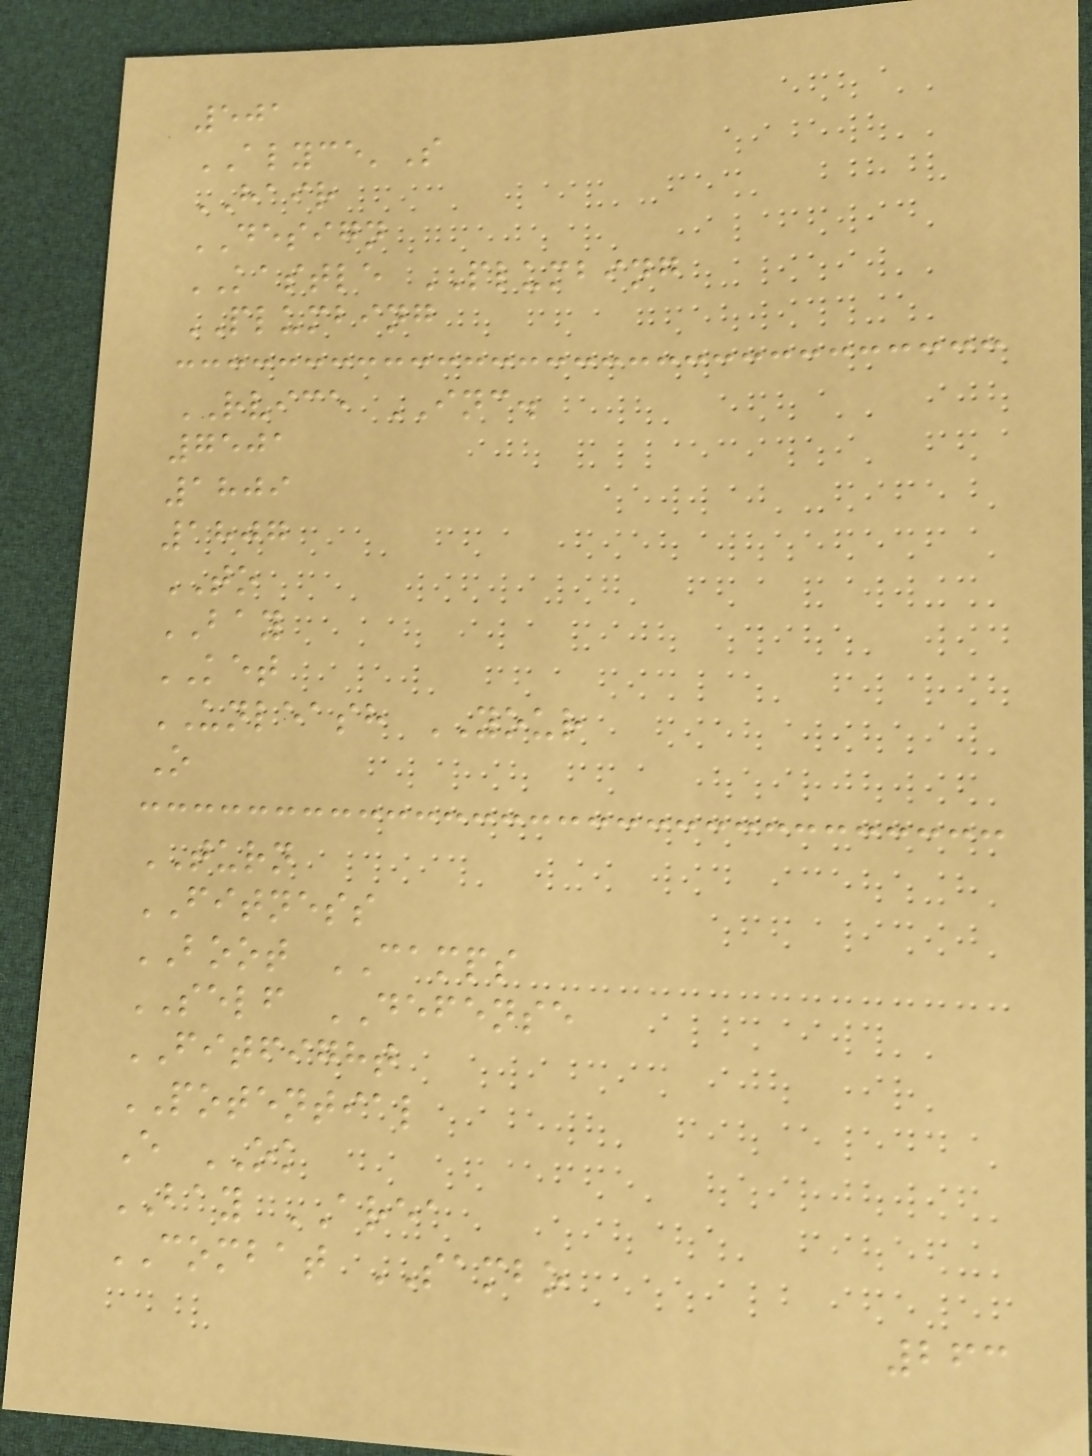501
ALYCE'S
HAIR
DESIGN
KASTLE PLUMBING
PLUMBING
RVICE INC.
7501
1809
1807
TO
BAY
KET
UNLEASH YOUR
O
TURN
FITNESS
BOOT CAMPS
SELF DEFENSE
FITFIGHT
POTENTIAL
E OK
BAY AREA
COMBAT SAMBO
263
